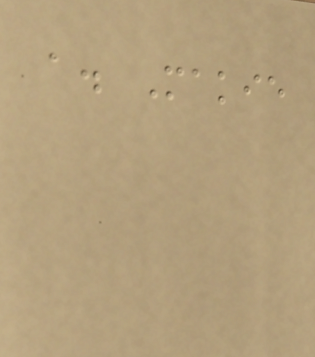a. Makie
